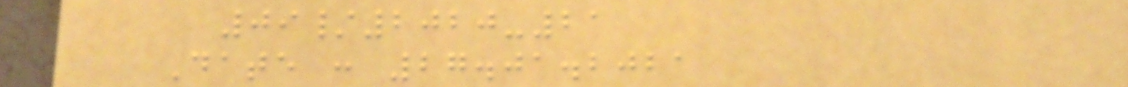09/2020-21
Date : 27.01.2021
